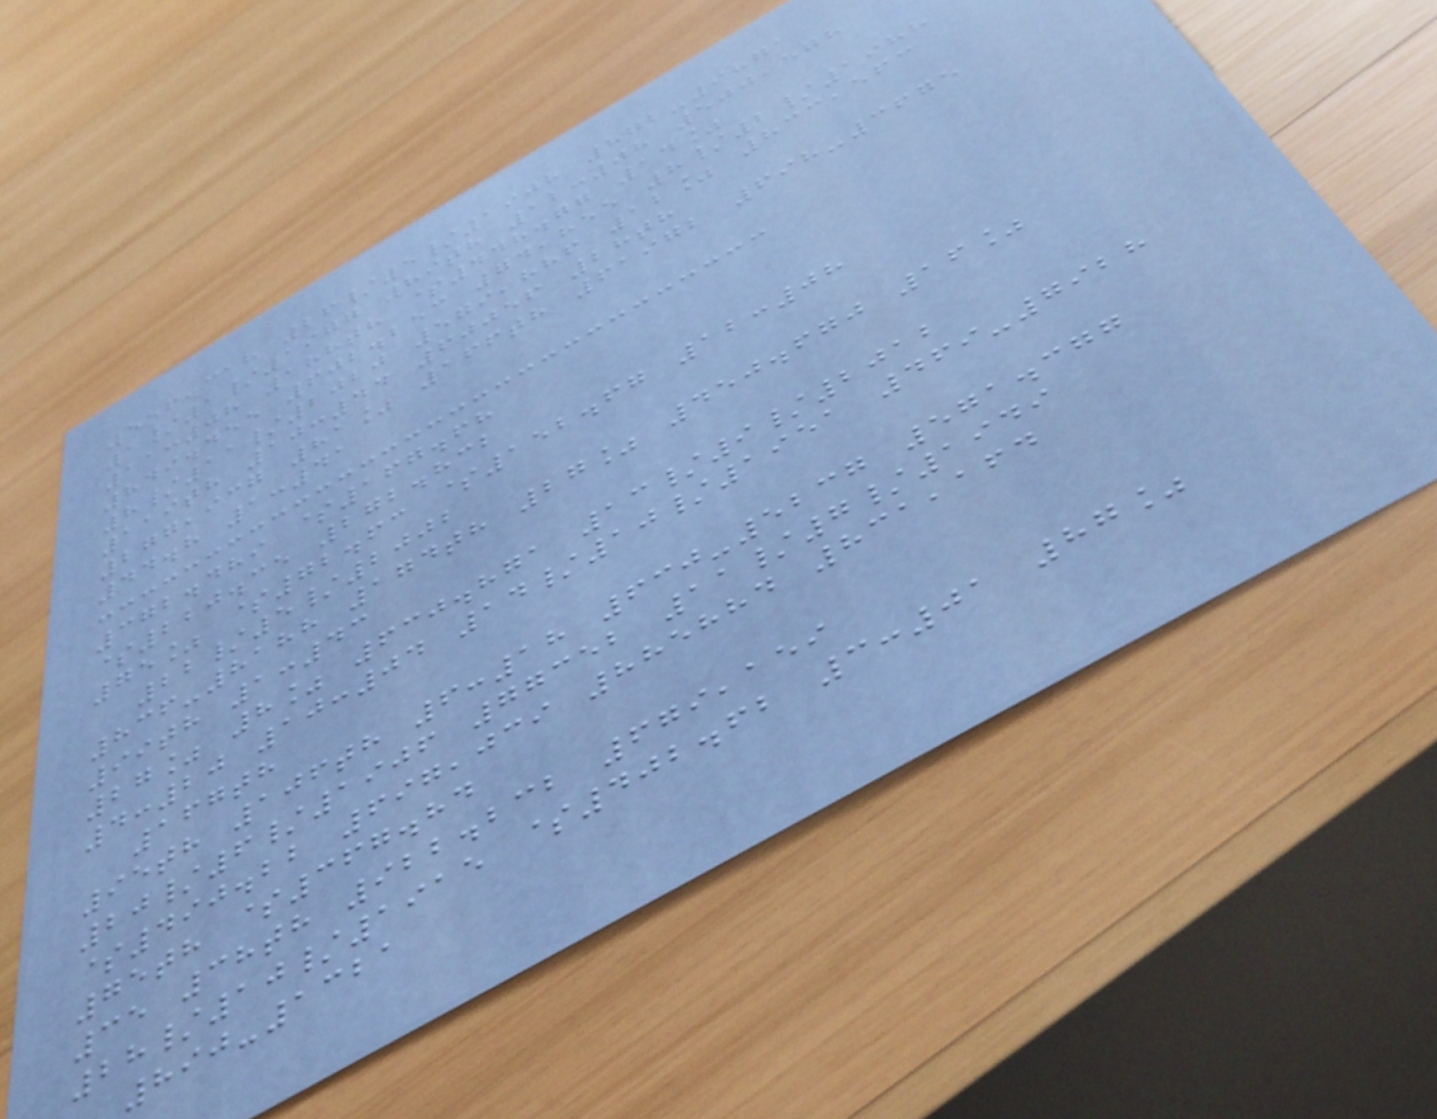556.318 26/5/1908 872-9871
1/1/1977 89th 12:08 500,578
11:08 188th $448.77 14%
849.455 602.253 74,855 8/2/1988
8/11/2020 579,886 12% 833,563
119th 10:44 60056 28th
277,937 81% 166th 61972 698-3675
44.8 1:41
372.489 $167.68
$220.35 272.832
75% $72.63 $152.67 12:08
22/5/2002
836-8188 174th 27% 450.670 16%
99th 1:43
27% 8% 630.871 13/9/2012
4:20 10:04 14/10/1951 469-7928
167th
95th 106th 6:18 630-5237 571.377
20/6/1906 77352 11/7/1949
$490.22 697,039 885884 831,164
75th $367.84
35 38th 922.232 679,159
28/10/1915 $402.62 3:01 87%
890-1321
